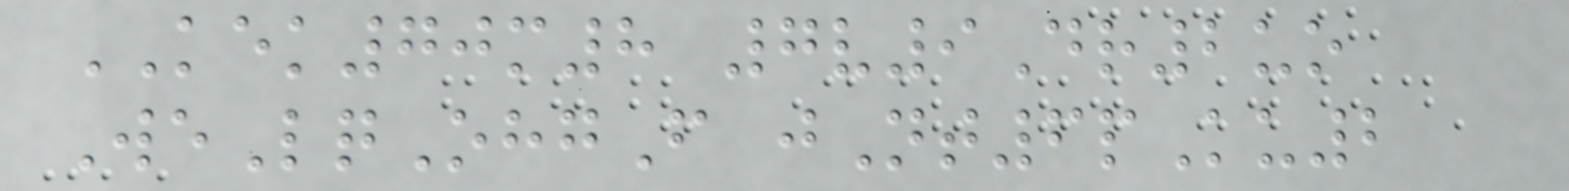KEK70m8 7v9Dr2uo
WeLqOhgF jNt6pKu2
